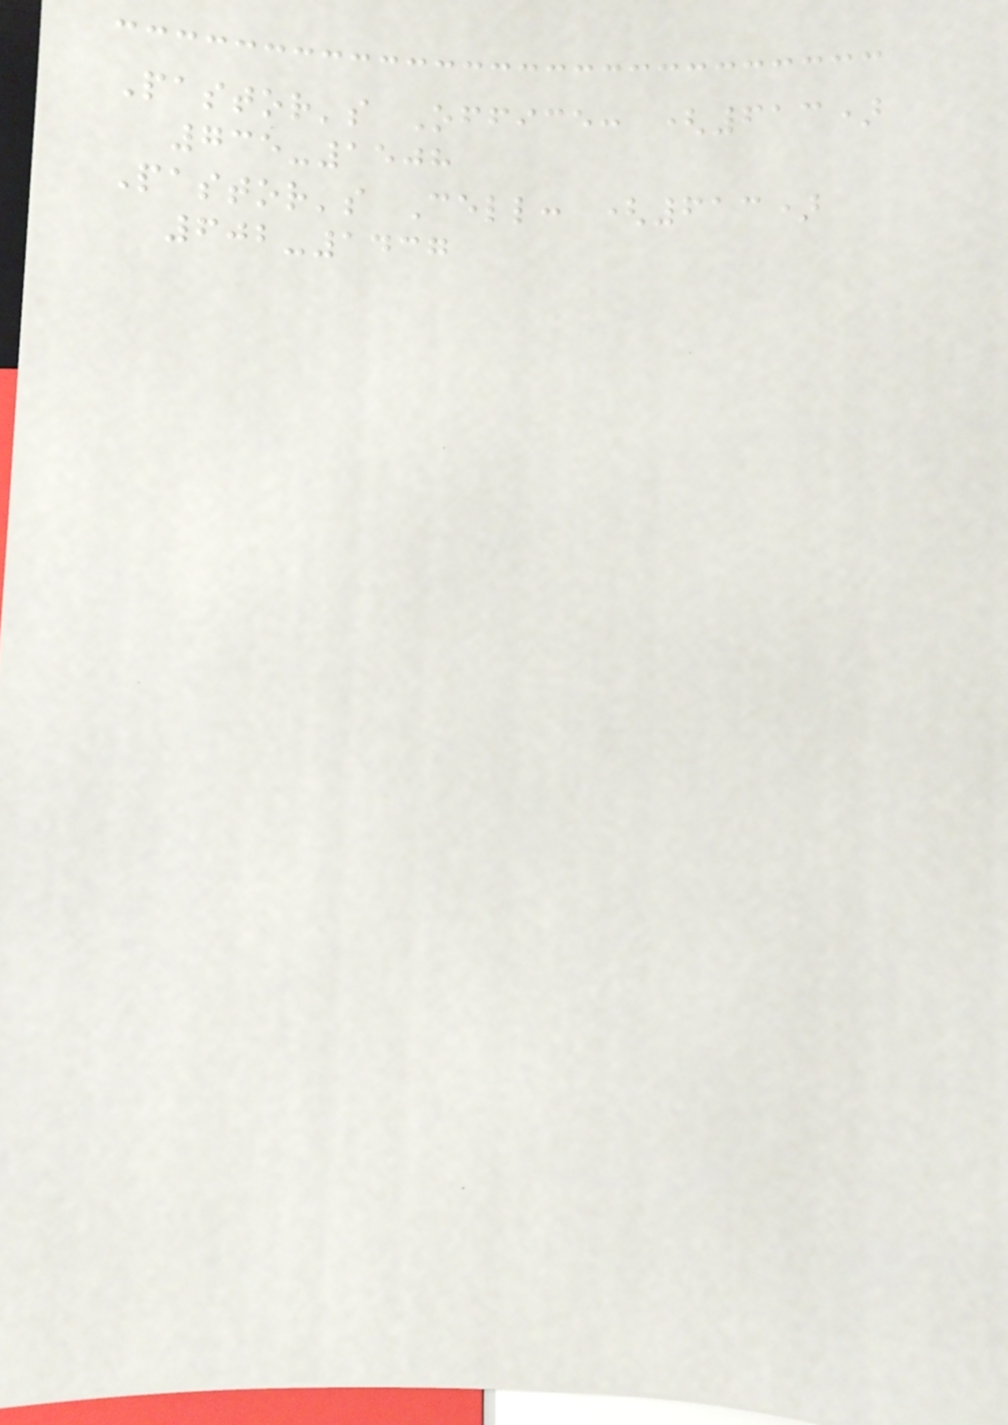Pastor's Office: (613)
735-1508
Pastor's Cell: (613)
602-1437
